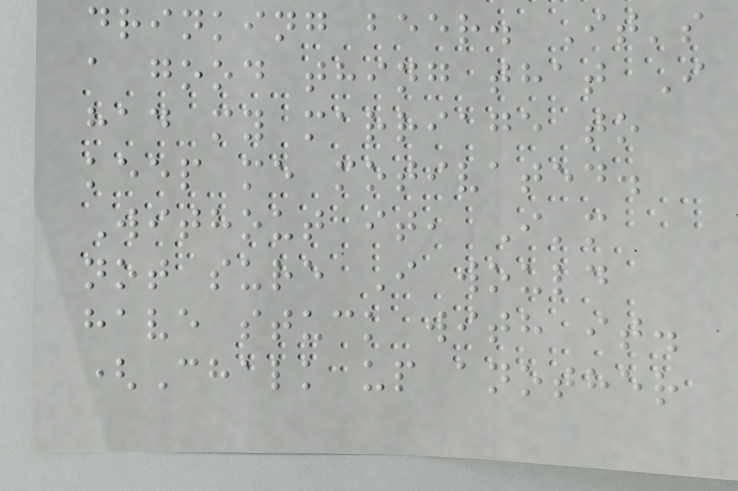drinking beer. It's
a good thing that I
had my marriage to
keep me motivated.
Without it, I'm
not sure I would
have stuck with it.
(Chalk up another
